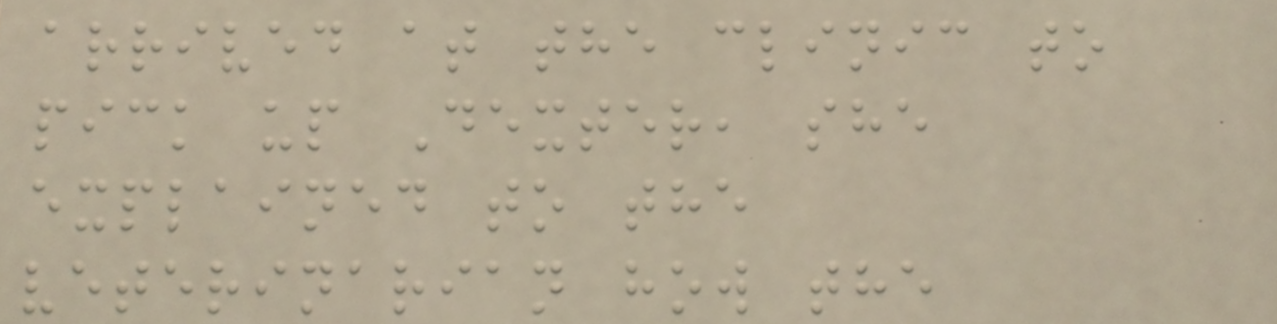arrived at the clinic to
pick up Dexter, she
explained to the
veterinarian how the
